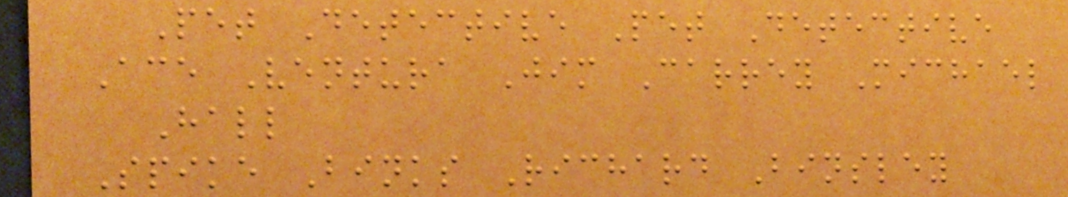Pet Detective Pet Detective
Ace Ventura Jim Carrey Michael
Hall
Spike Binks Richard Binsley
